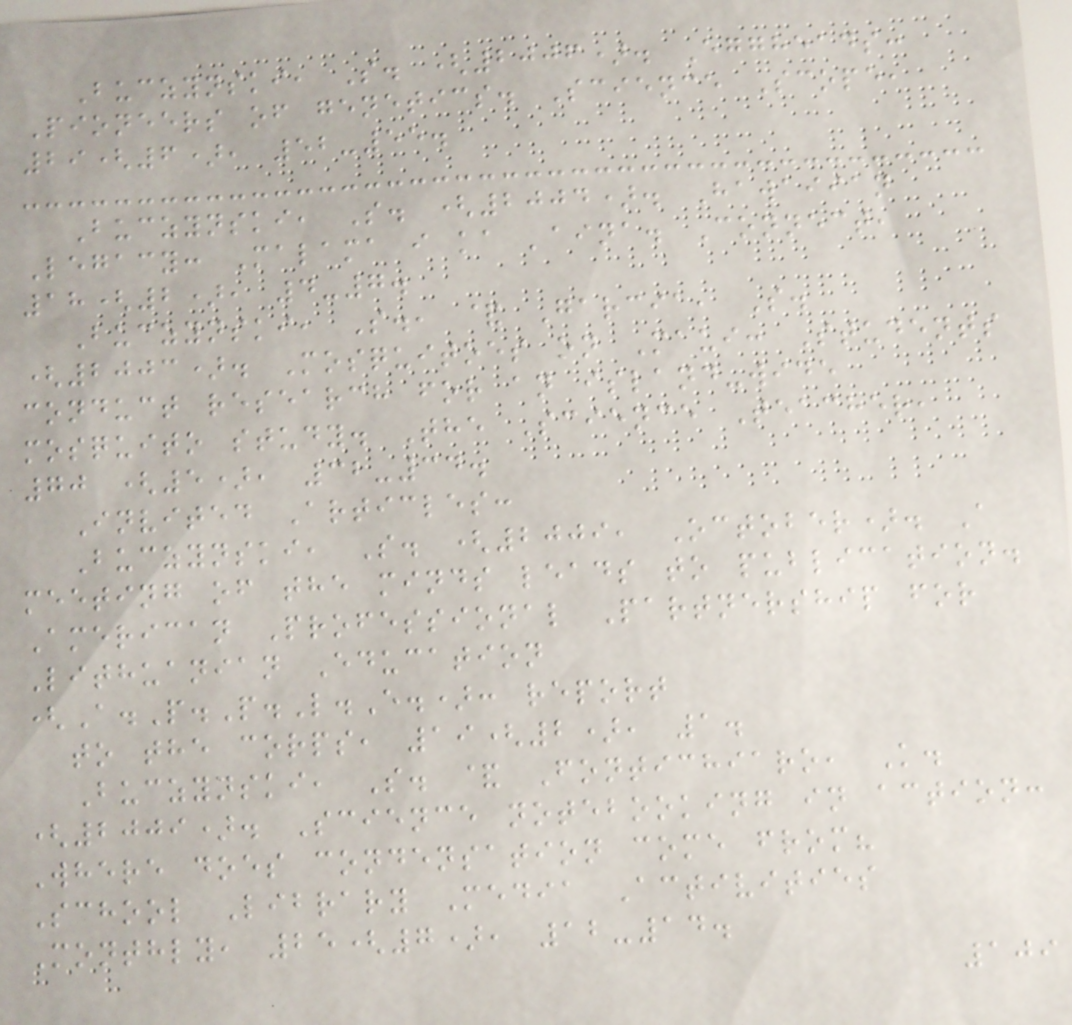Buczynski, S. (2006). Eggheads:
Pioneers of genetics. Science Scope,
29(6), 52-55.
Buczynski, S. (2004). Hawaiian
Legacy: Malama i ka 'aina. Connect,
18(2), 4-7.
Buczynski, S., & Garcia, S.
(2003). Mosquitoes on Maui: Students
conduct research for an island-wide
mosquito study. The Science Teacher,
70 (5), 32-34.
Invited Articles:
Buczynski, S. (2009, October). A
meeting of the minds leads to publication.
American Professional Partnership for
Lithuanian Education
(A.P.P.L.E.): report
to the corps, 19(2), 1.
Buczynski, S. & Fontichiaro, K.
(2009). Science notebooking in action:
Where does condensation come from?
School Library Media Activities
Monthly, 25(7), 12-14.
109
